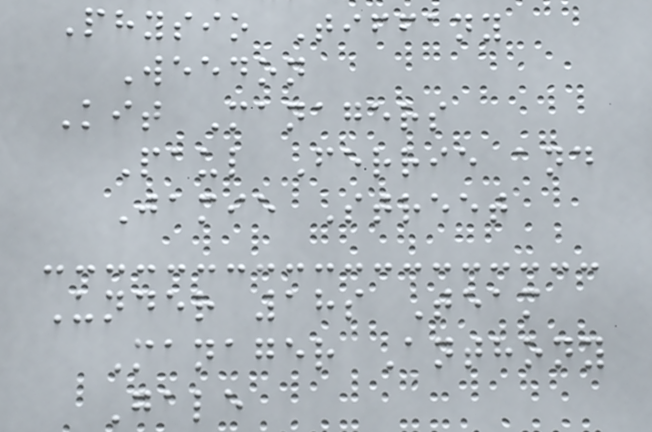Physio Tiffany
Weedon
Kit Managers
Paul Ferrie and
Jamie Street
Under 18s Team
Manager Anthony
Gale
